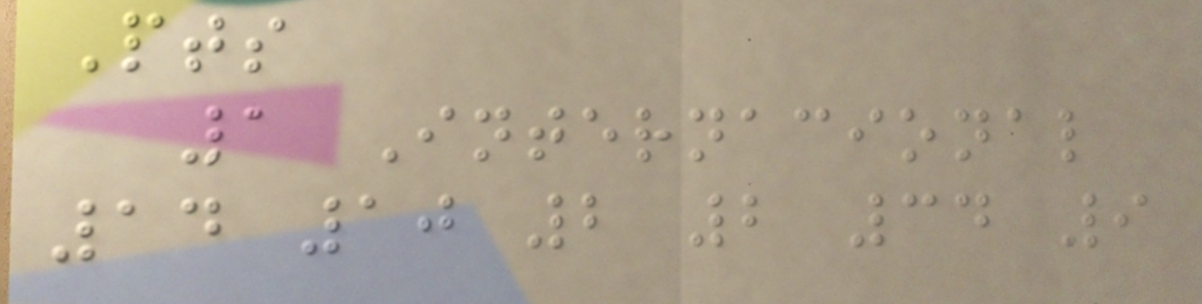Pts
1 Internacional
14 10 2 2 34 9
